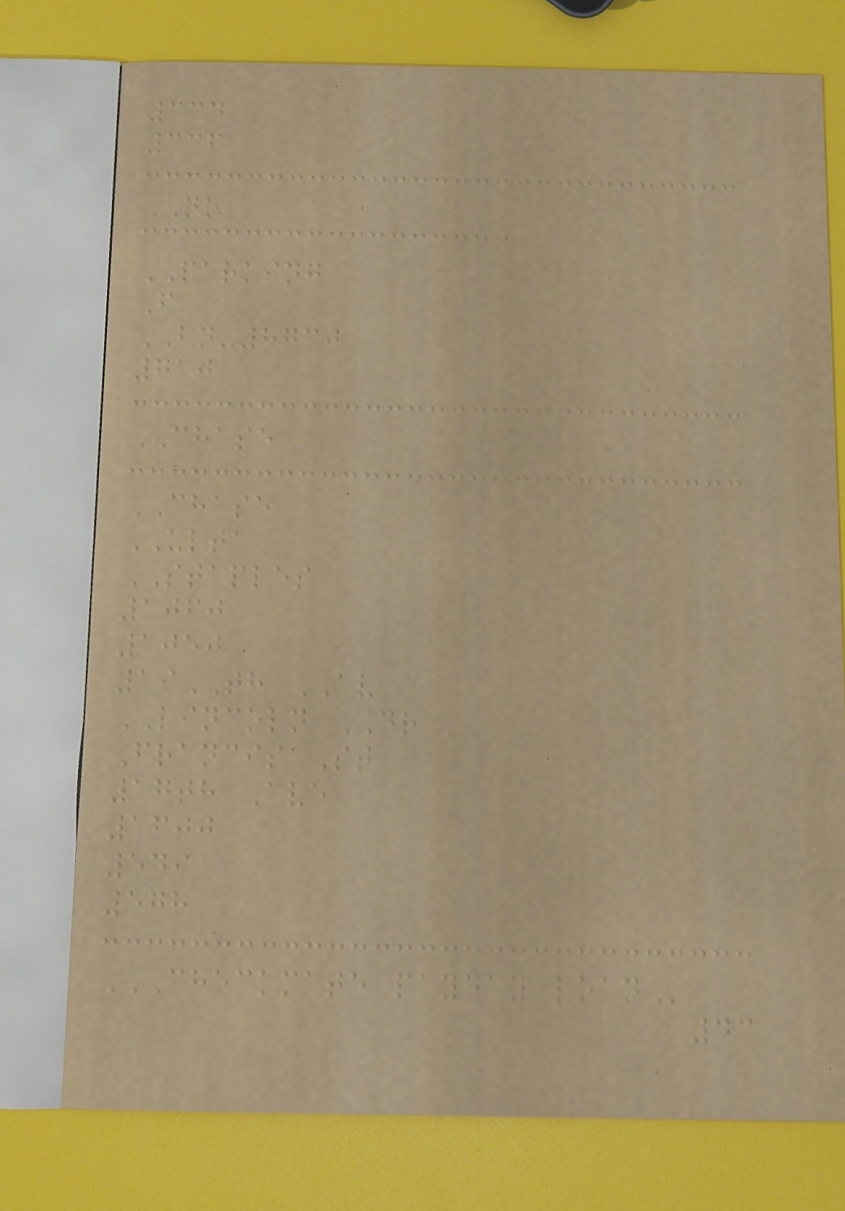334
336
NO
PARKING
F
BN-8730
710
CHASE
CHASE
ULTA
STAPLES
1060
1050
19TH AV
LINCOLN DR
Francis St
17th Ave
1600
549
578
CHECKMATE PAYDAY LOAN
43
